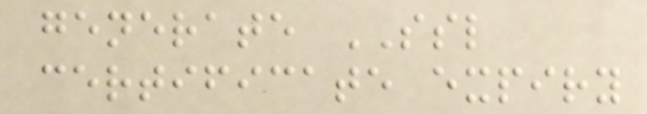generate SSL
certificate expiry
